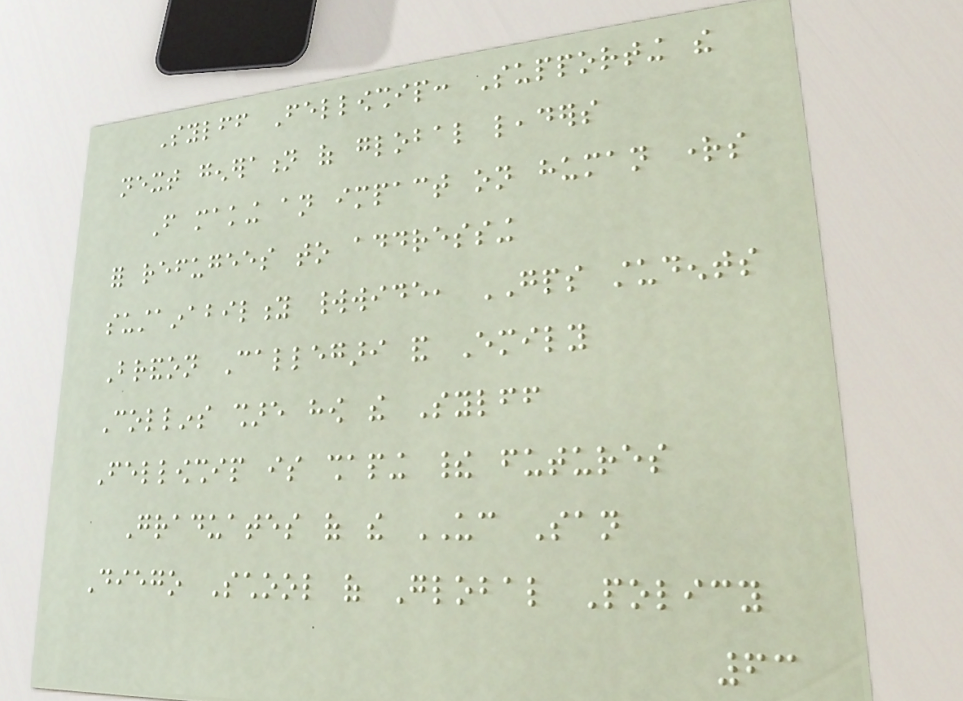Sylff Fellowship: Supporting the
next generation of global leaders
From making an impact on human rights
for refugees to addressing
sustainability worldwide, GPS students
Brandon Callegari and Emily
Collins share how the Sylff
Fellowship is shaping their futures
Graduates of the UC San
Diego School of Global Policy
63
